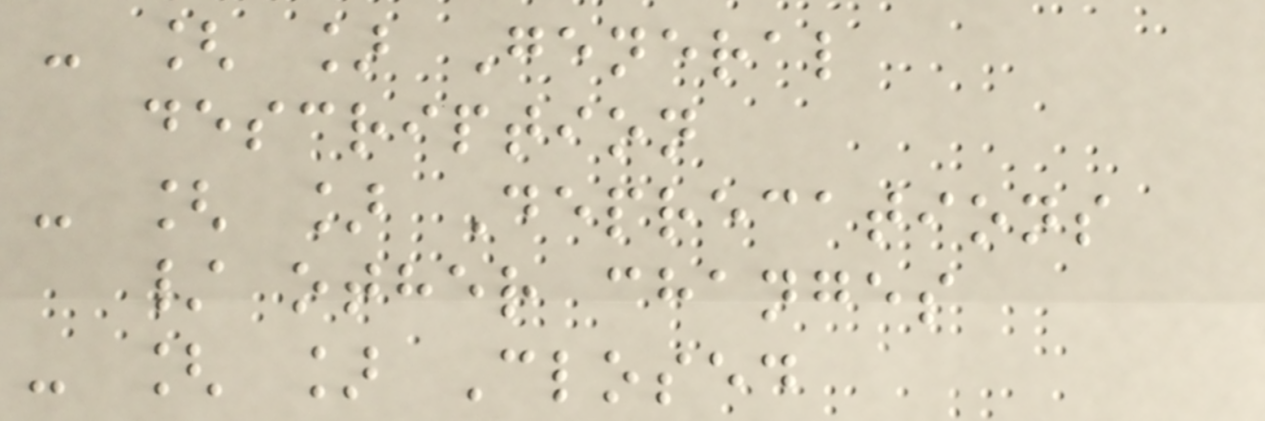- [ ] General
description
- [ ] Deprecations
/ other changes
- [ ] Closed
